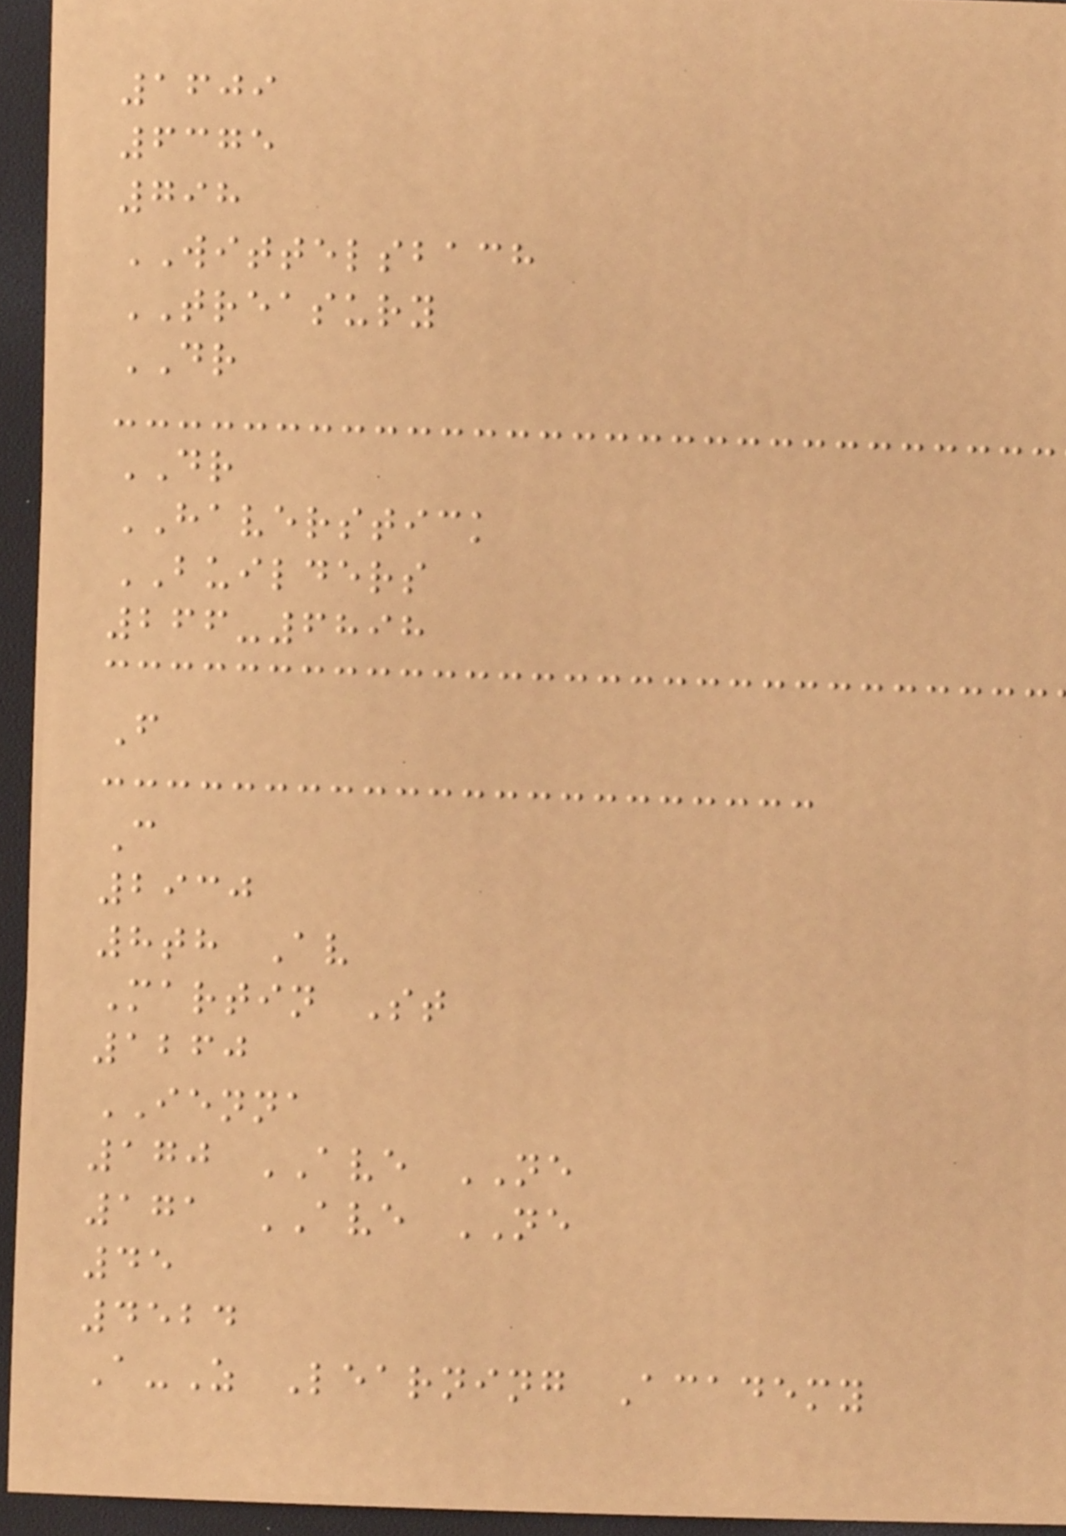1609
6375
798
WITTELSBACH
TREASURY
DR
DR
HAVERSTICK
BUILDERS
266-6898
F
C
2930
8th Av
Martin St
1260
IENNA
170 AVE NE
171 AVE NE
45
4524
A-Z Learning Academy
